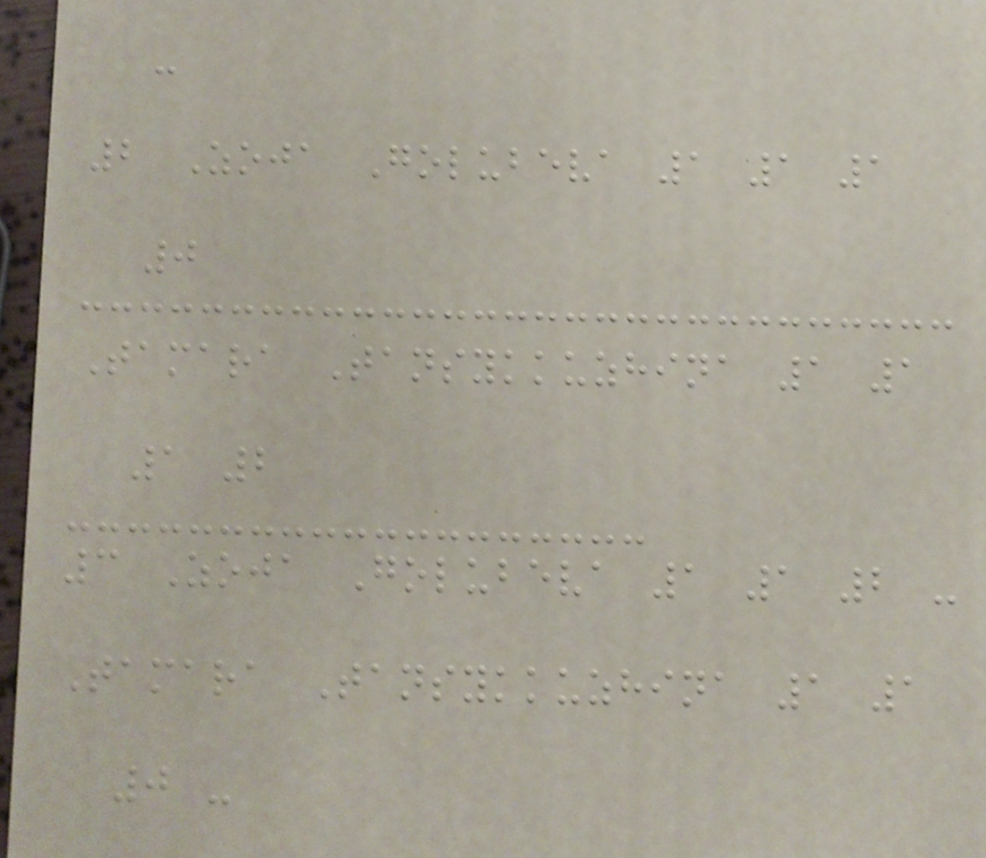-
2 Zoja Golubeva 1 1 1
0
Tamara Tansykkuzhina 1 1
1 2
3 Zoja Golubeva 1 1 2 -
Tamara Tansykkuzhina 1 1
0 -
